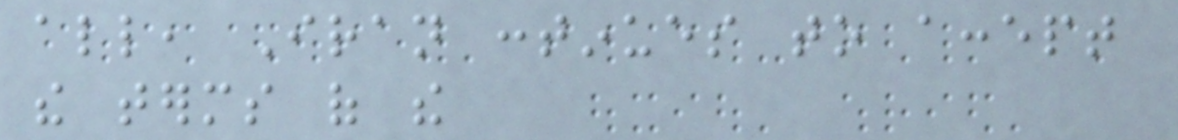all, Iran continues to accept
the terms of the
